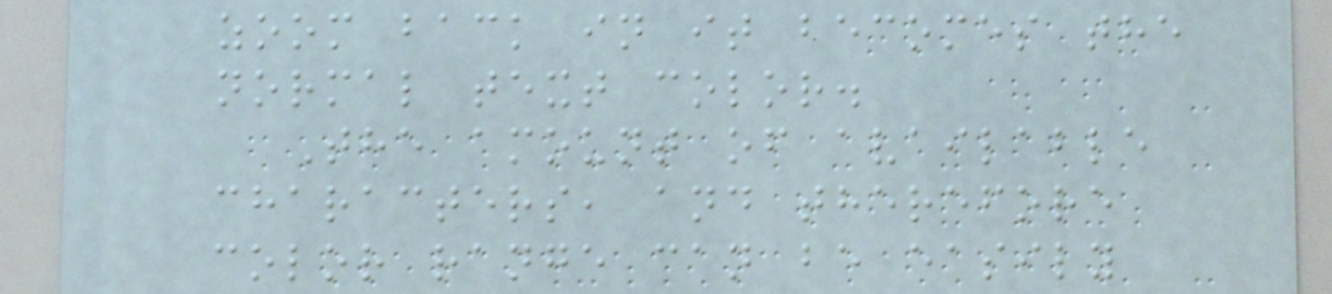zoom back in it becomes the
normal text color.
The amount of available
characters, and therefore
color range can be easily
